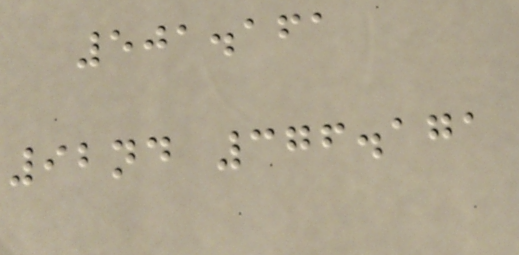501.161
92nd 376.171
